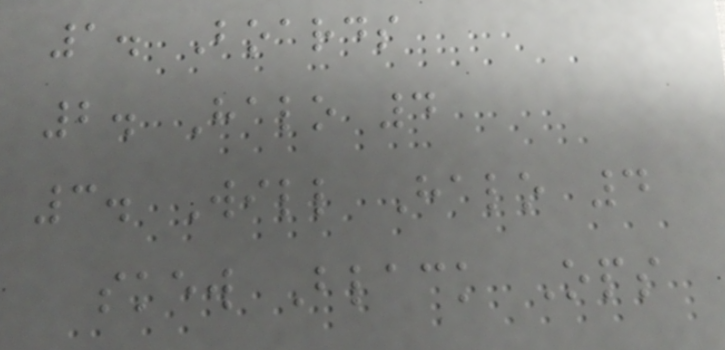1. Boards
2. Halo 4
3. Will Halo 4
skew Black Ops
